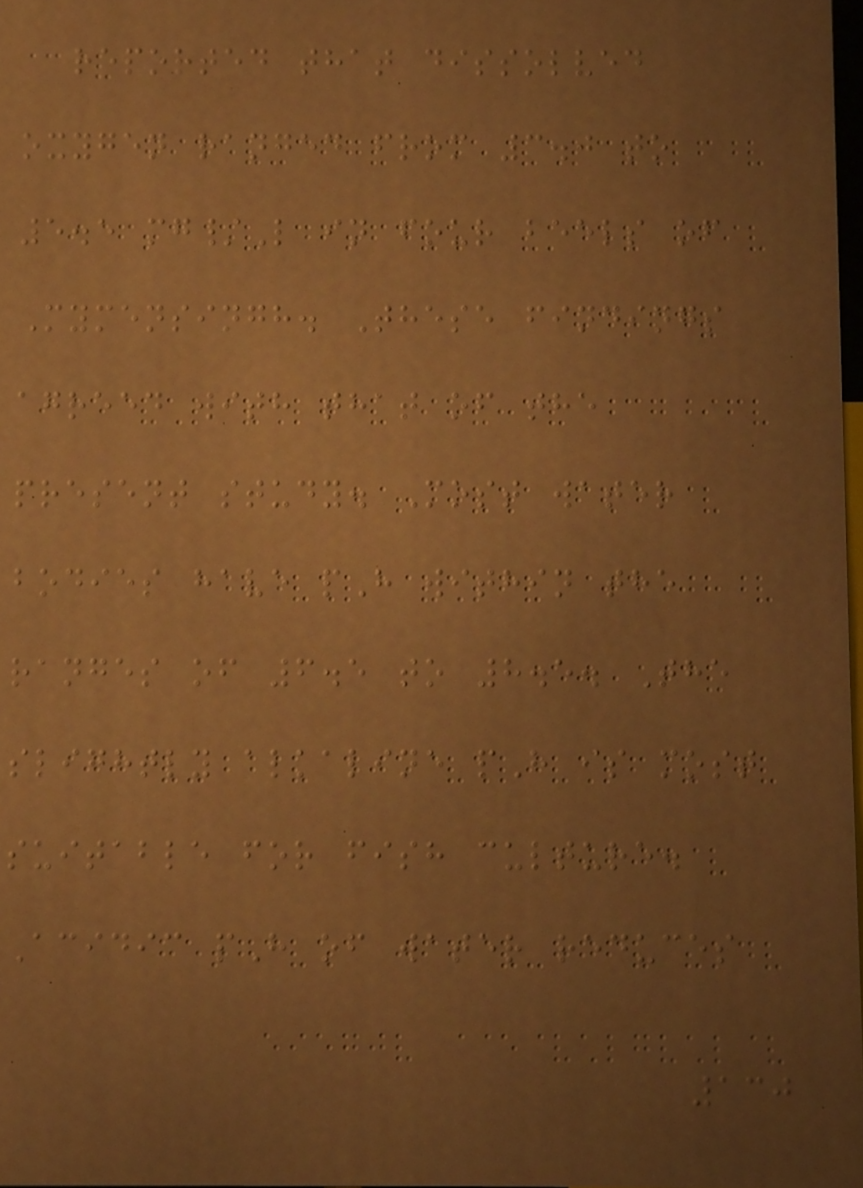reported that dissolved
oxygen ranged from 3.0 to
5.5 mg/L in four beels of
Mymensingh. These findings
agreed with that of the
present study. Most water
bodies have pH within the
ranges of 6.5 to 8.5. The
slightly alkaline pH is most
suitable for fish culture.
Acidic pH of water reduces
130
